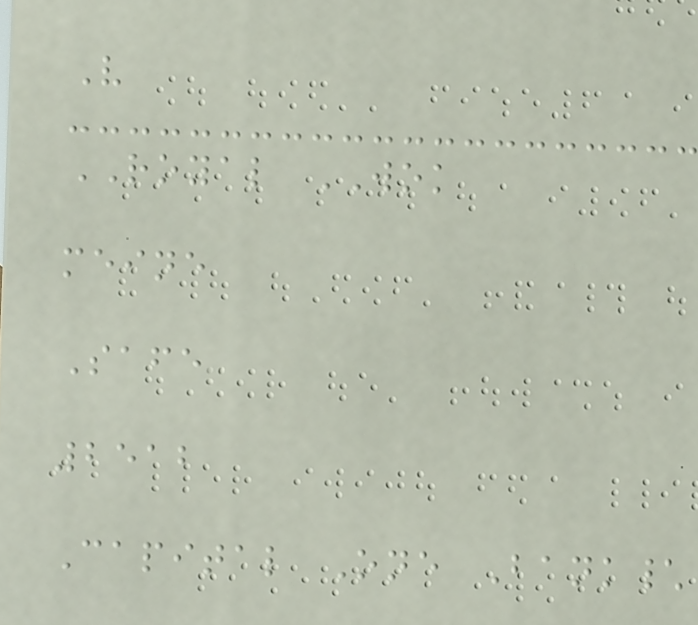V
ROYAL WOK
meine
Safe
2512
Capital One Bank\
